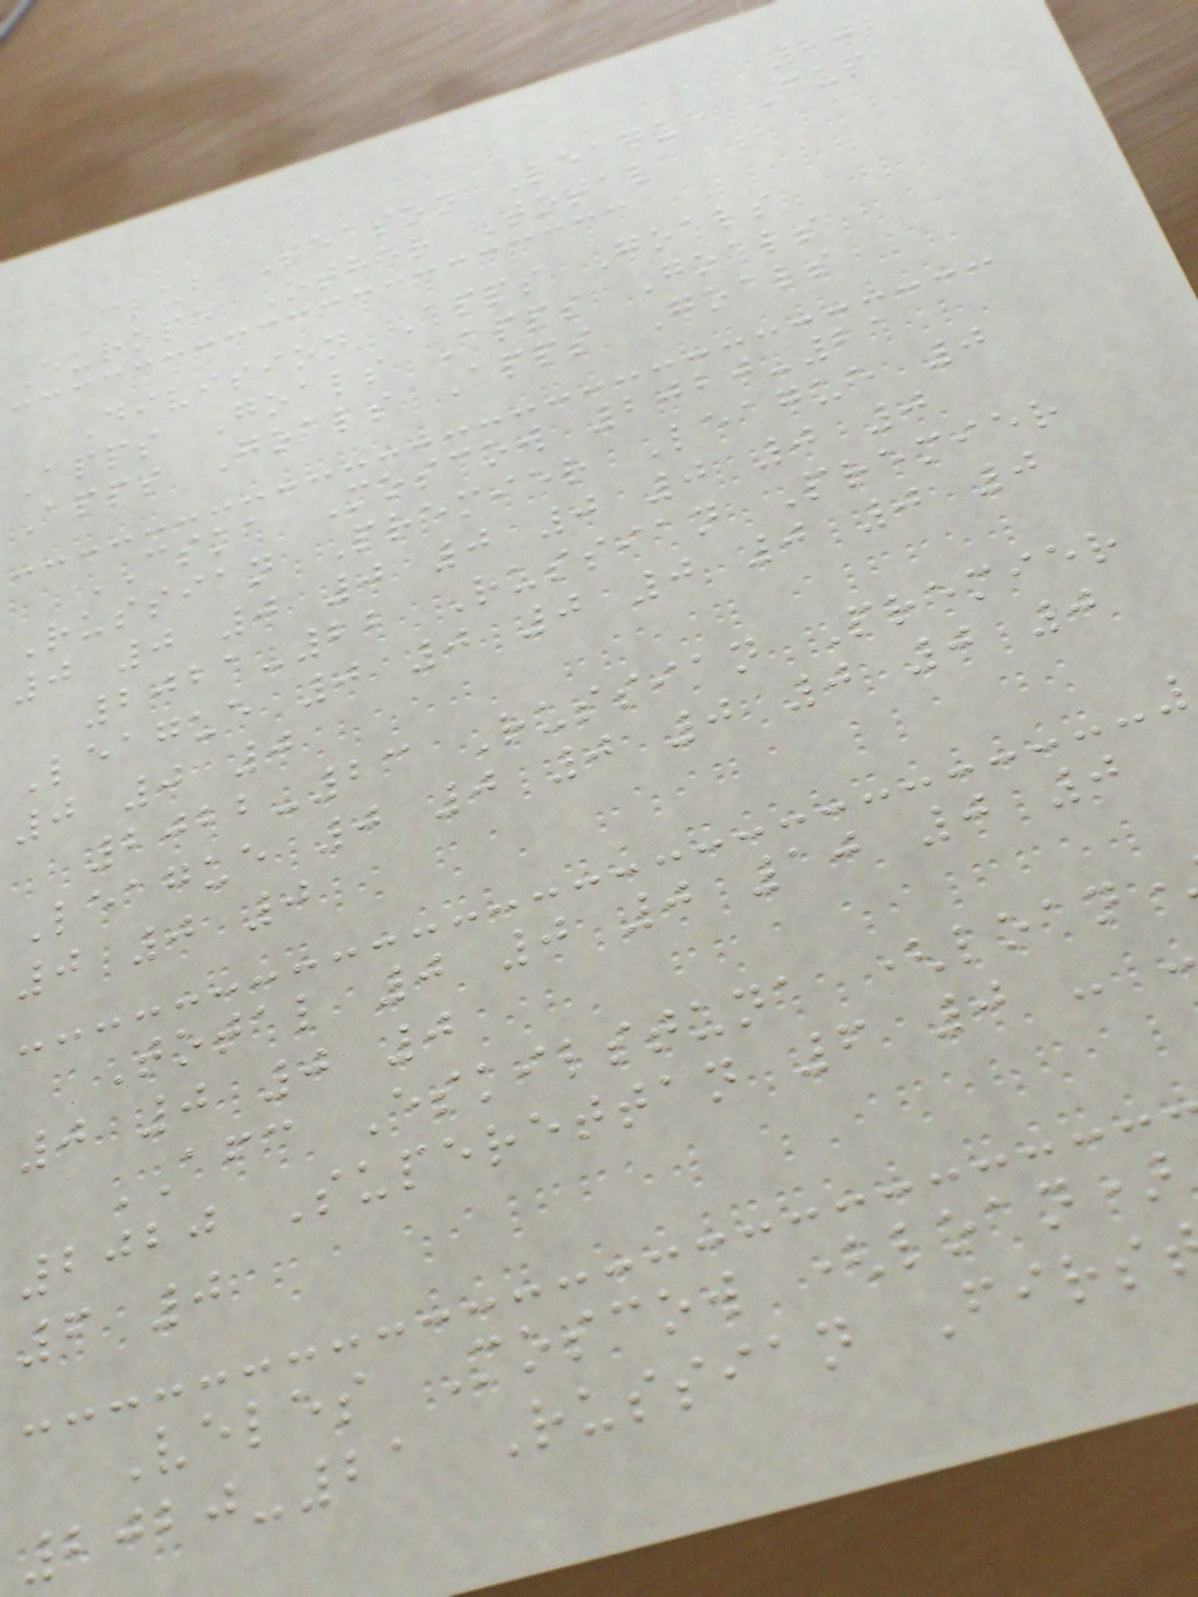202
Club Season League Cup
Europe Other Total
Division Apps Goals
Apps Goals Apps Goals
Apps Goals Apps Goals
CSKA Moscow 2020-21
Russian Premier League 0
0 0 0 0 0 0 0 0 0
2021-22 Russian Premier
League 0 0 0 0 0 0 0
0 0 0
2022-23 Russian Premier
League 0 0 0 0 0 0 0
0 0 0
Total 0 0 0 10 0 0
0 0 0 0
AFC Eskilstuna (loan
2020 Superettan 6 0 - -
6 0
Veles Moscow (loan)
2020-21 Russian Firs
